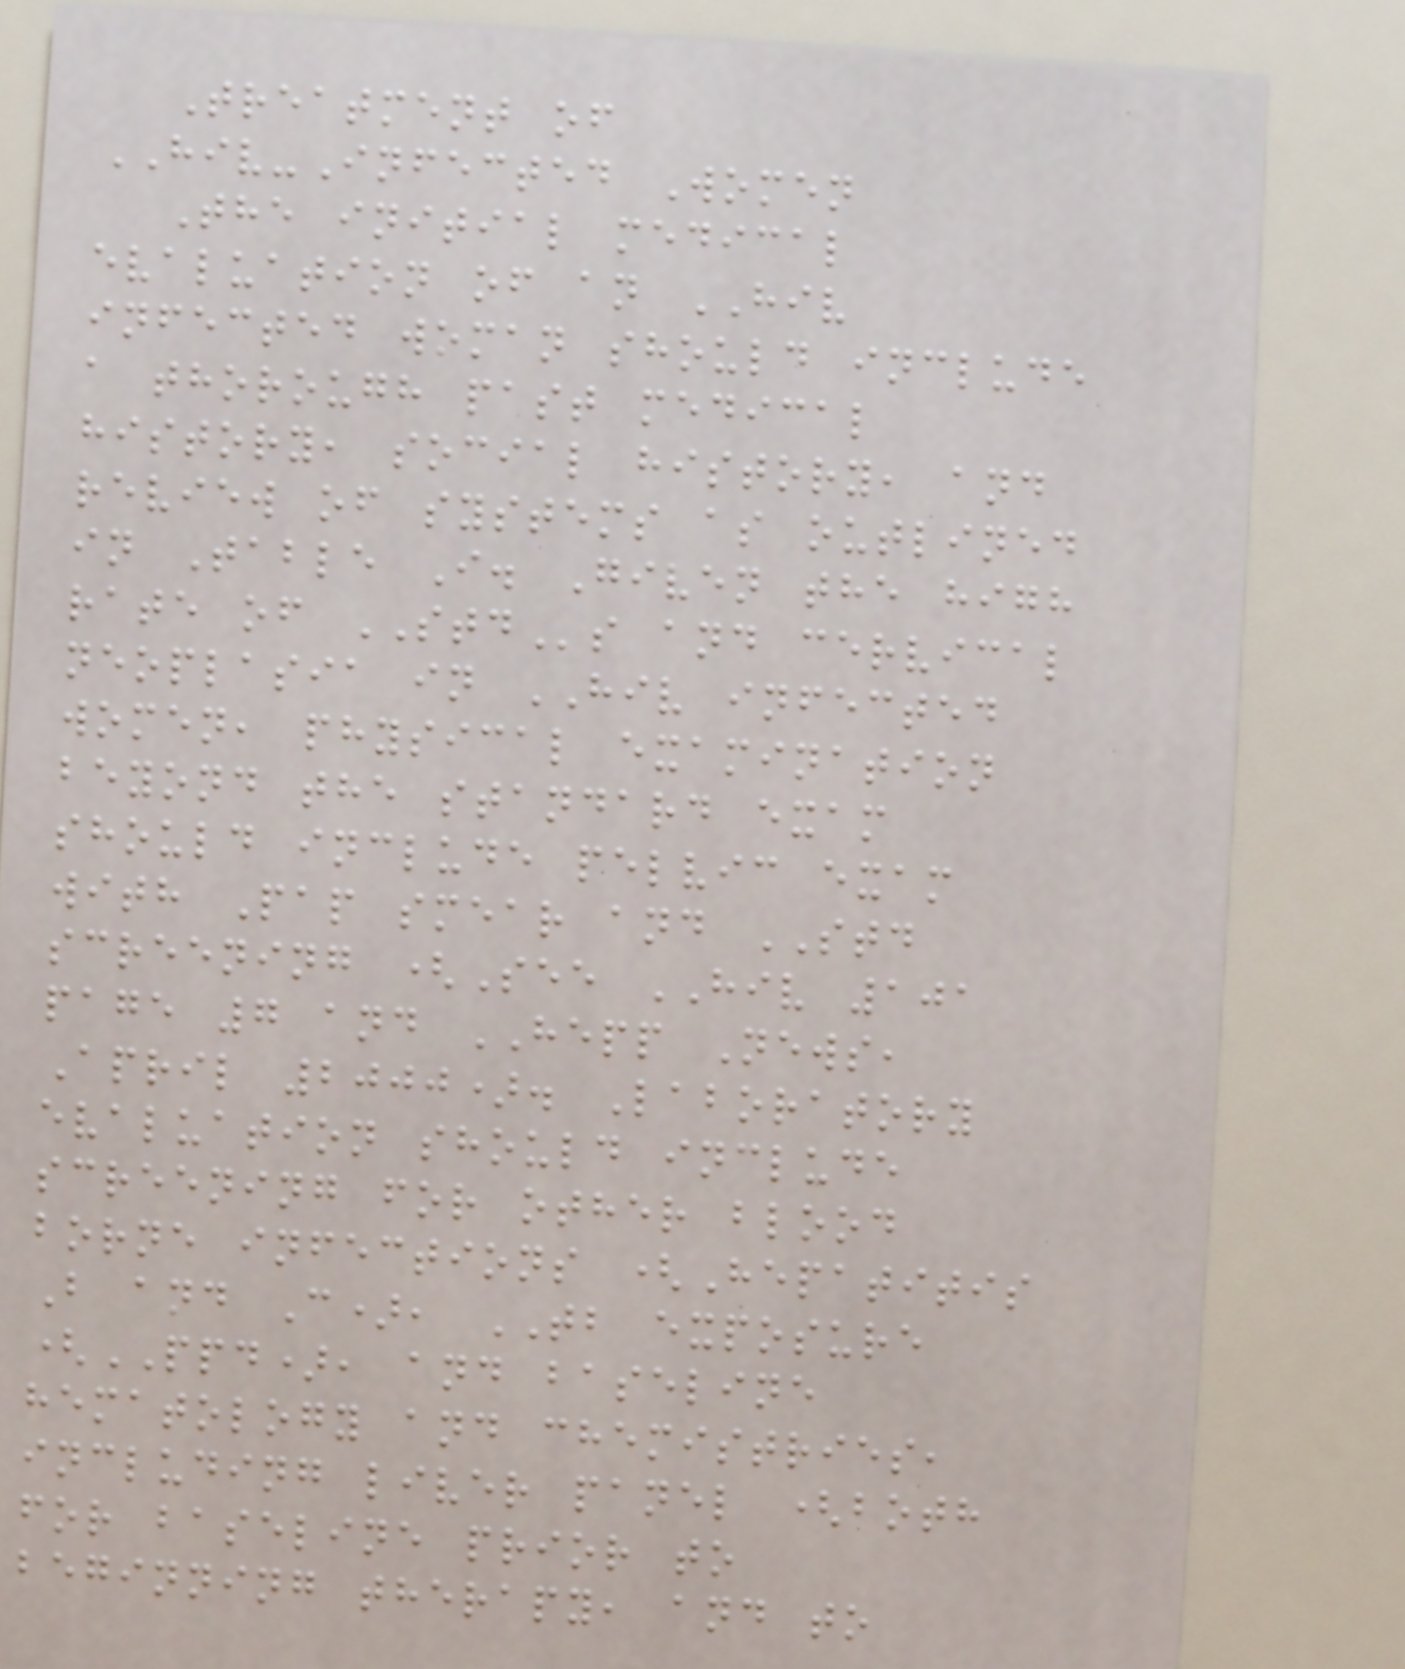Treatment of
HIV-Infected Women
The initial medical
evaluation of an HIV
infected woman should include
a thorough past medical
history, social history, and
review of systems as outlined
in Table I. Given the high
rate of STDs and cervical
neoplasia in HIV infected
women, physical examination
beyond the standard exam
should include pelvic exam
with Pap smear and STD
screening (See HIV 101
page 7 and HEPP News,
April 2000). Laboratory
evaluation should include
screening for other blood
borne infections (Hepatitis
B and C), TB exposure
(PPD), and baseline
hematology and chemistries,
including liver panel (both
for baseline prior to
beginning therapy, and to
